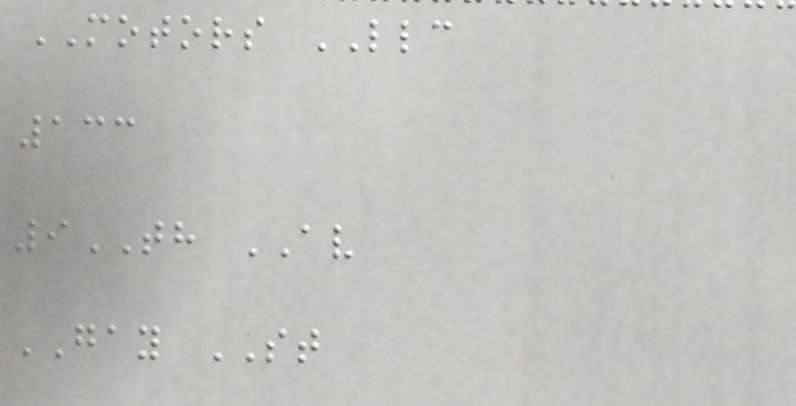MOTORS LLC
133
9TH AV
GAY ST
